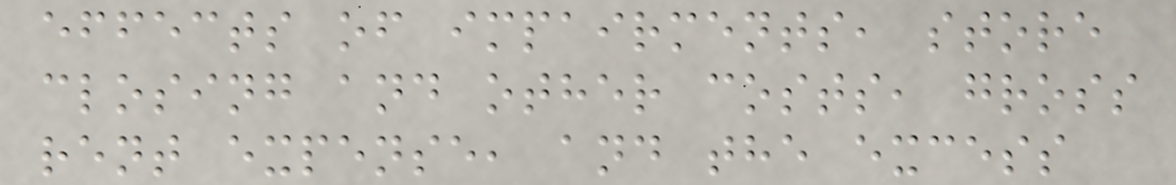effects of impairments, store
closing and other costs, gross
rent expense, and the excess
